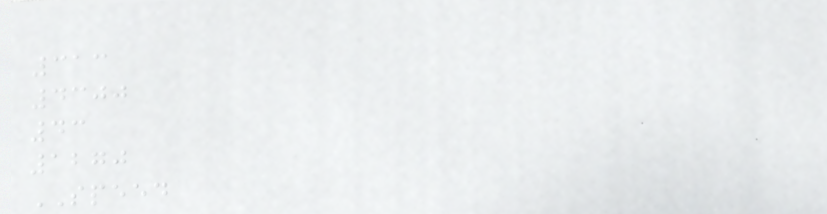313
4300
43
1270
SPEED
